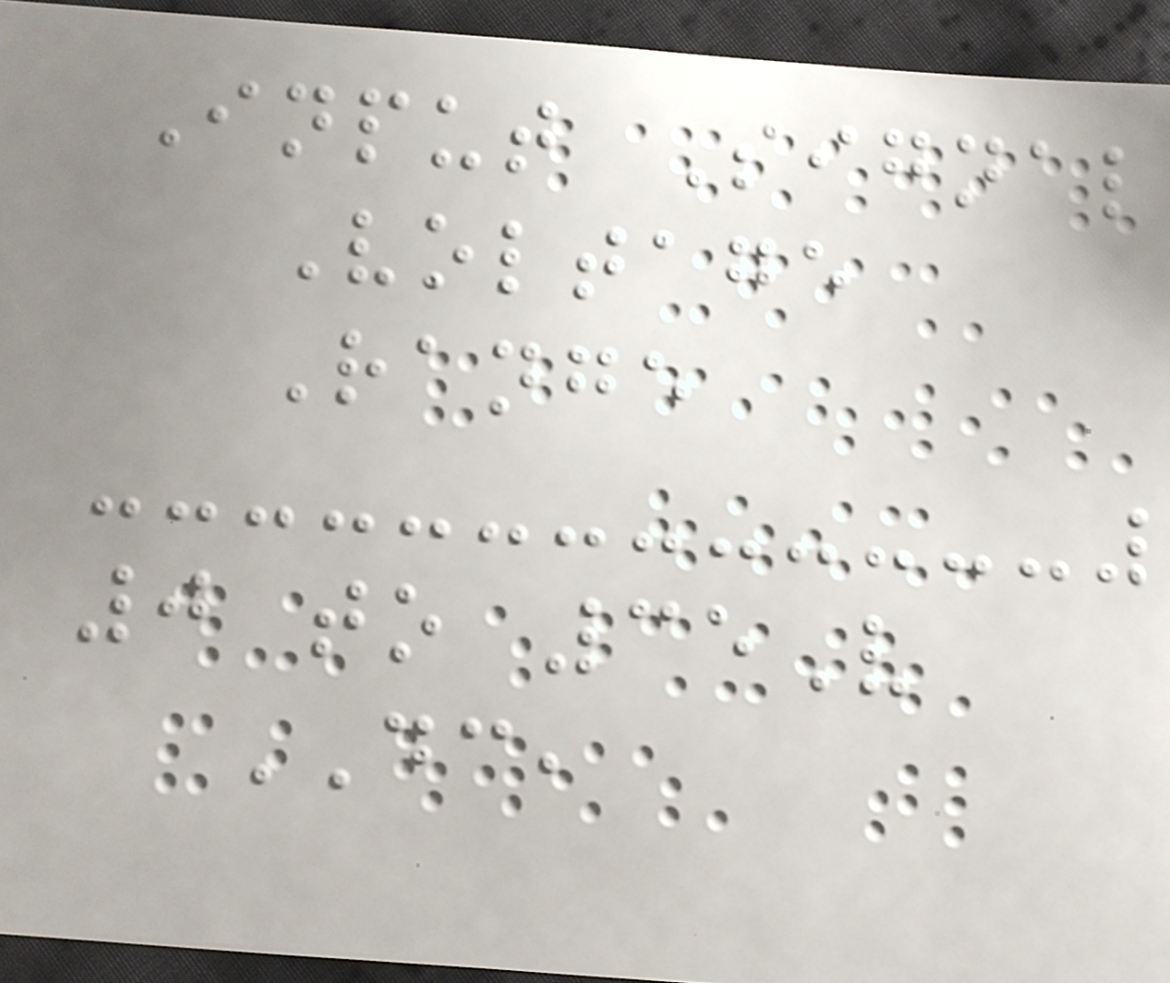Input Signal
Voltage
Range
0 to 35V
DC,
